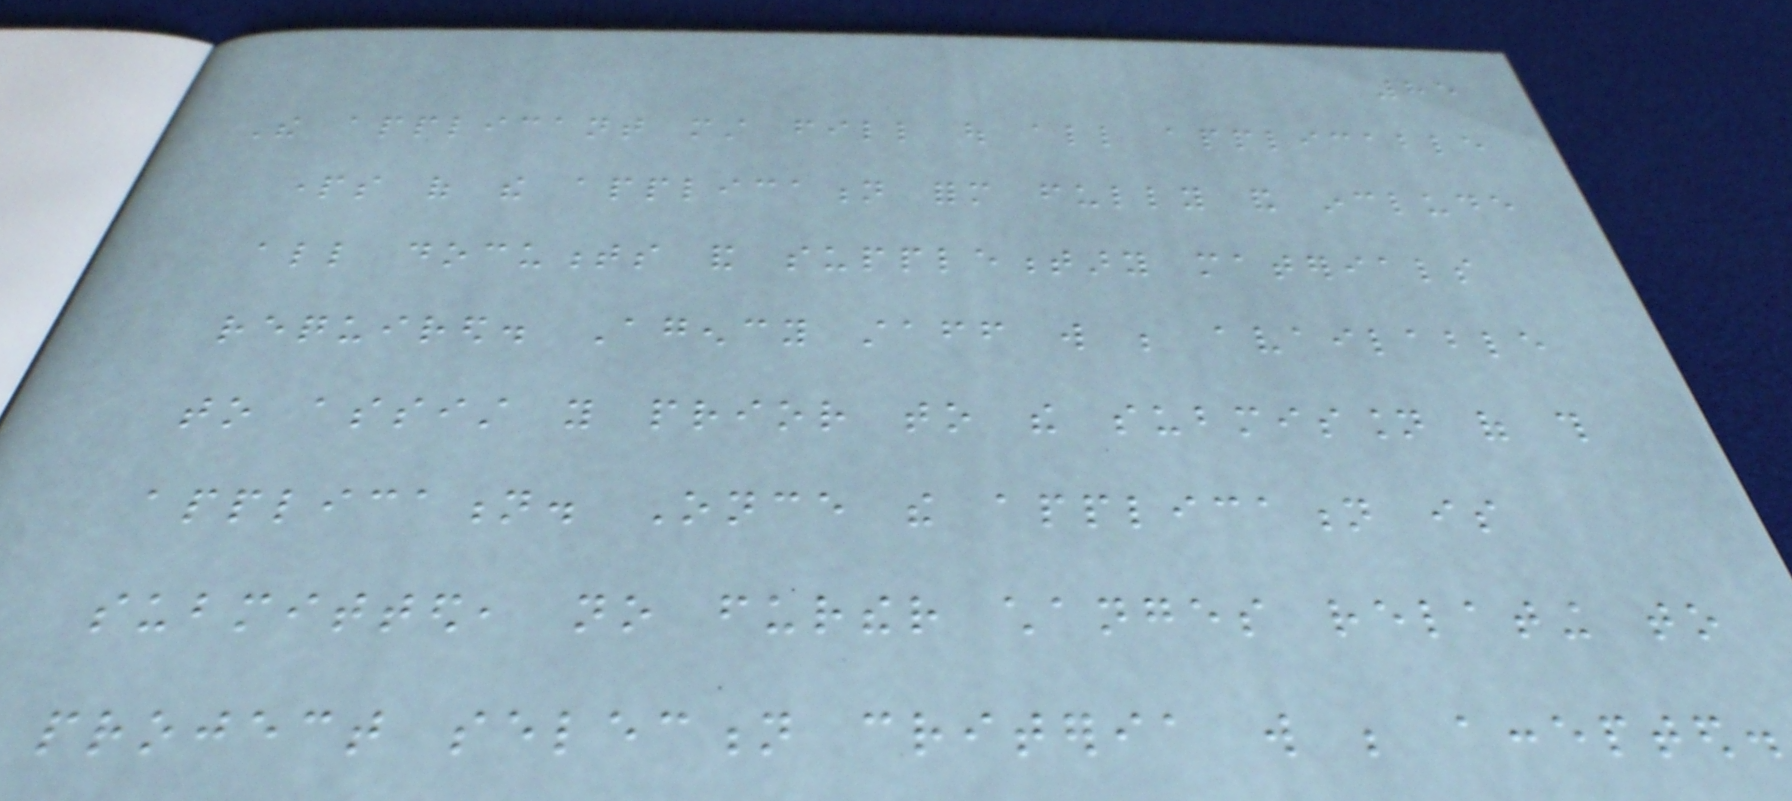85
The applicant must fill out all applicable
parts of the application form fully and include
all documents and supplementary materials
required. Agency staff will be available
to assist you prior to the submission of this
application. Once the application is
submitted, no further changes relating to
project selection criteria will be accepted.
